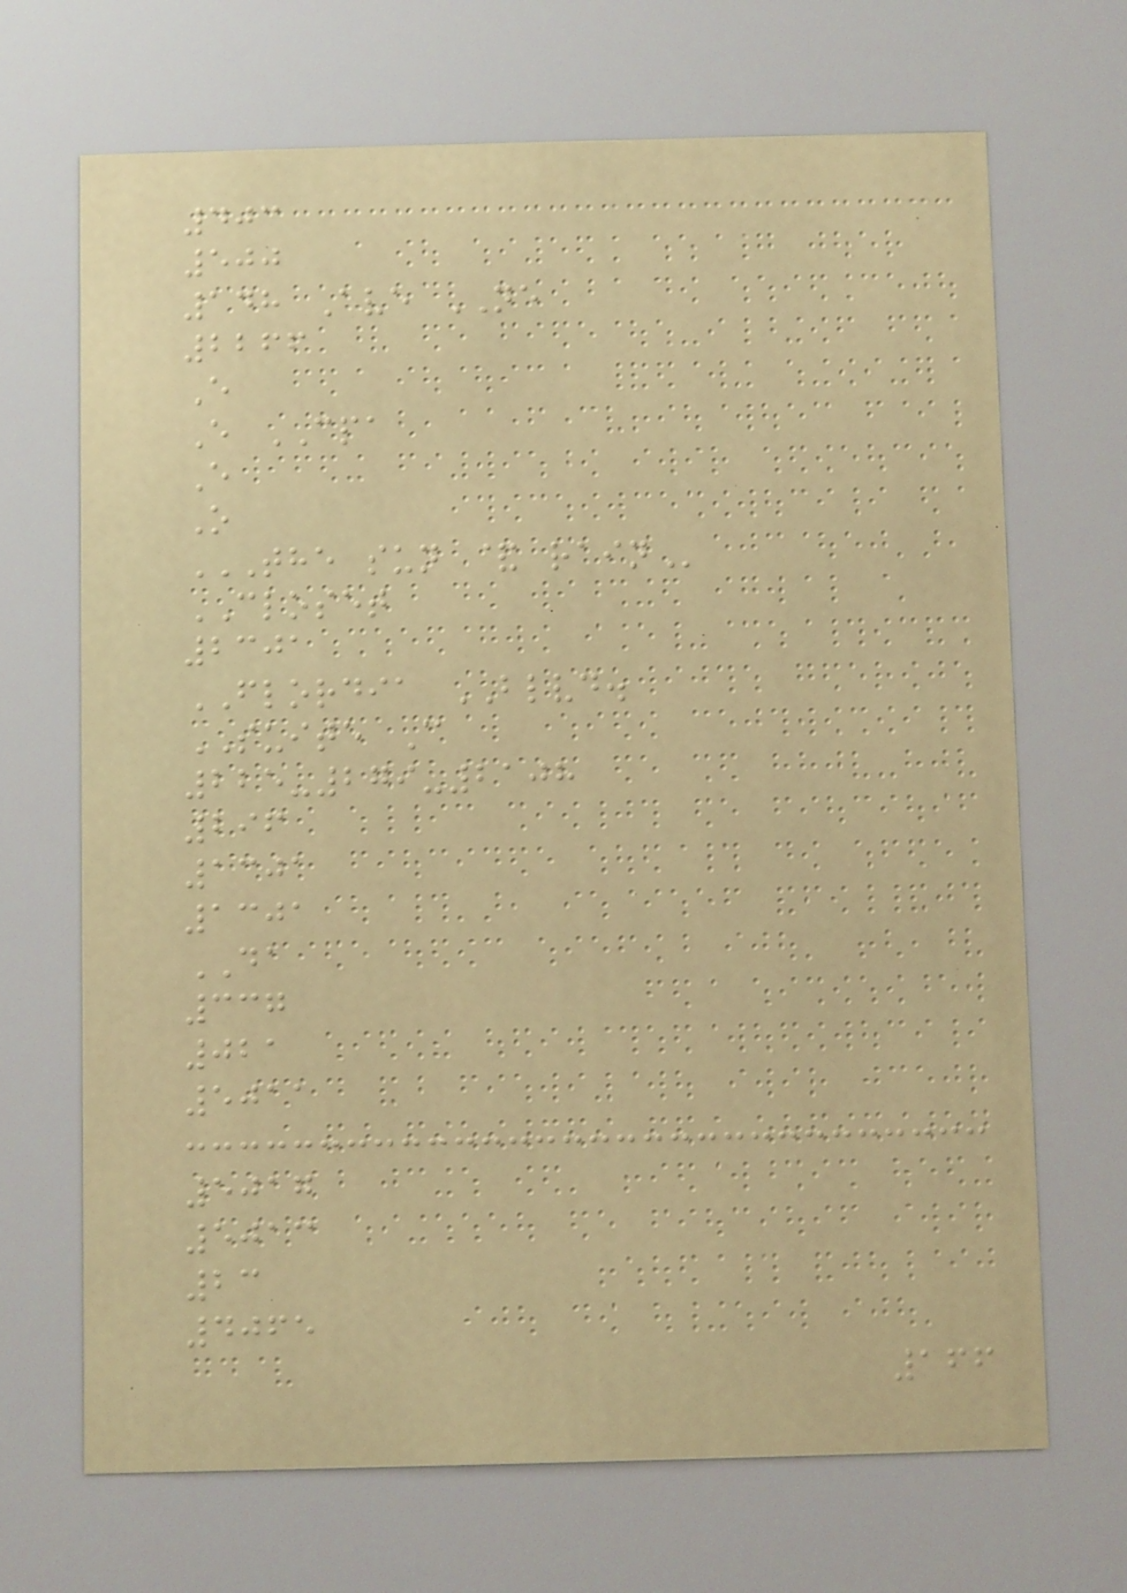403
500
148 Ave NE
2266
E
E CPA
E
O
THE SUN & RAIN
CLOSET
2301
FLORDIA BLVD.
SUITE C
225-279-2108
296
1301
1301
DA
337
021
5011
5017
5013
23
4065
166
